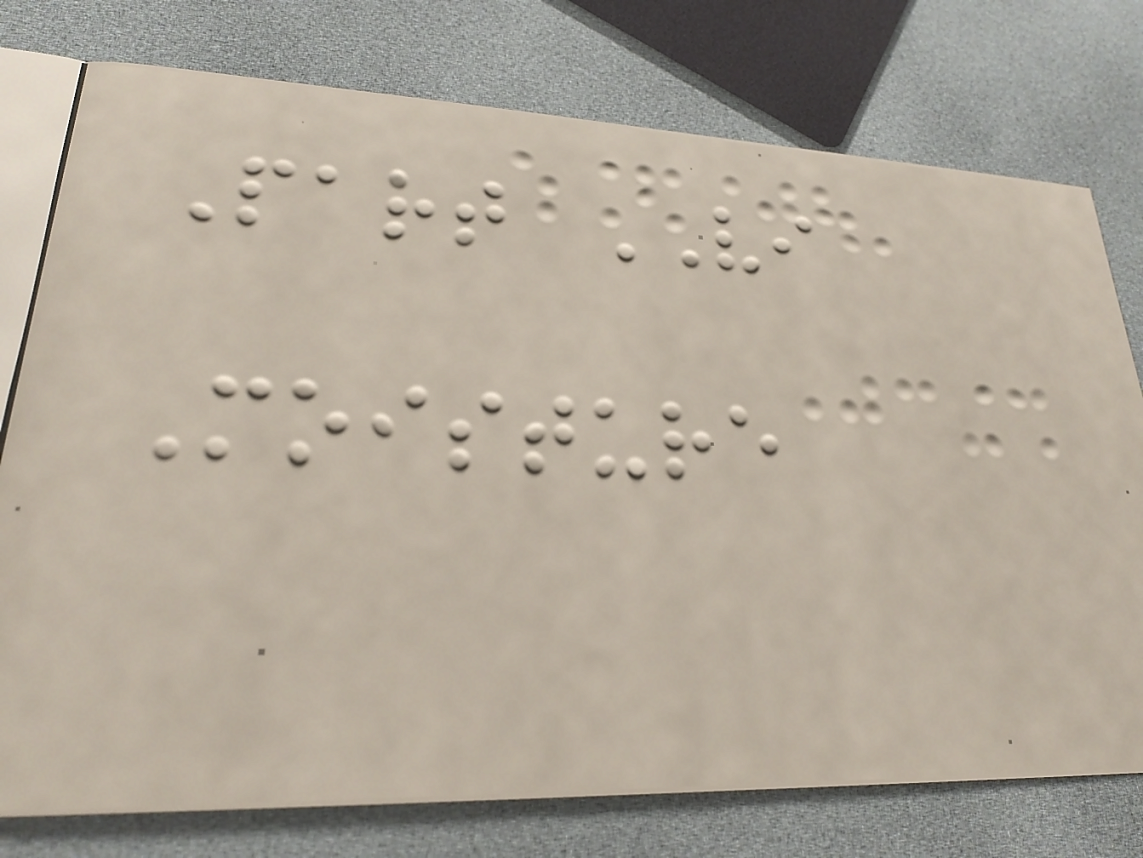Part VI
Moisture
